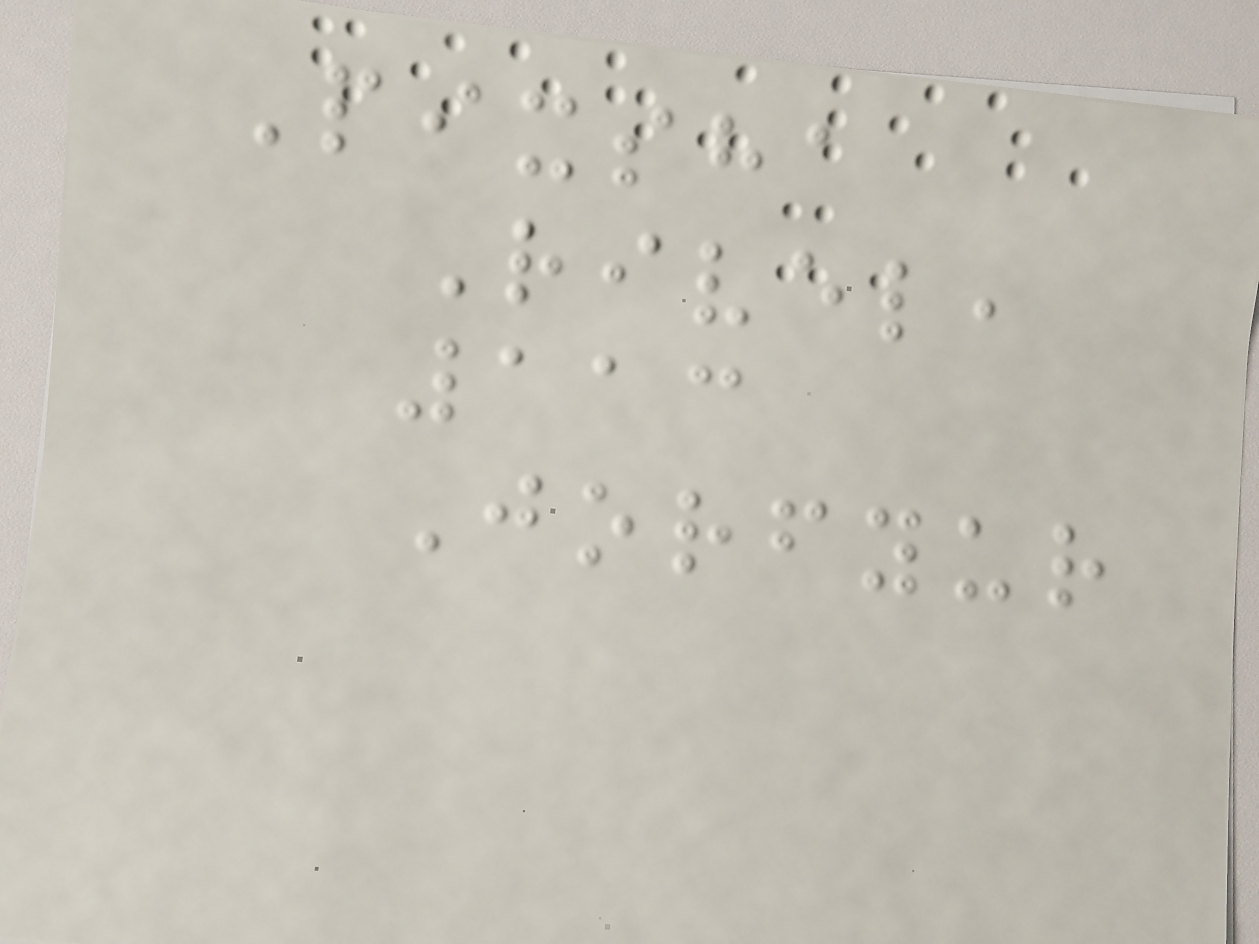Pixsha
Rivel,
113
Jorfyur
